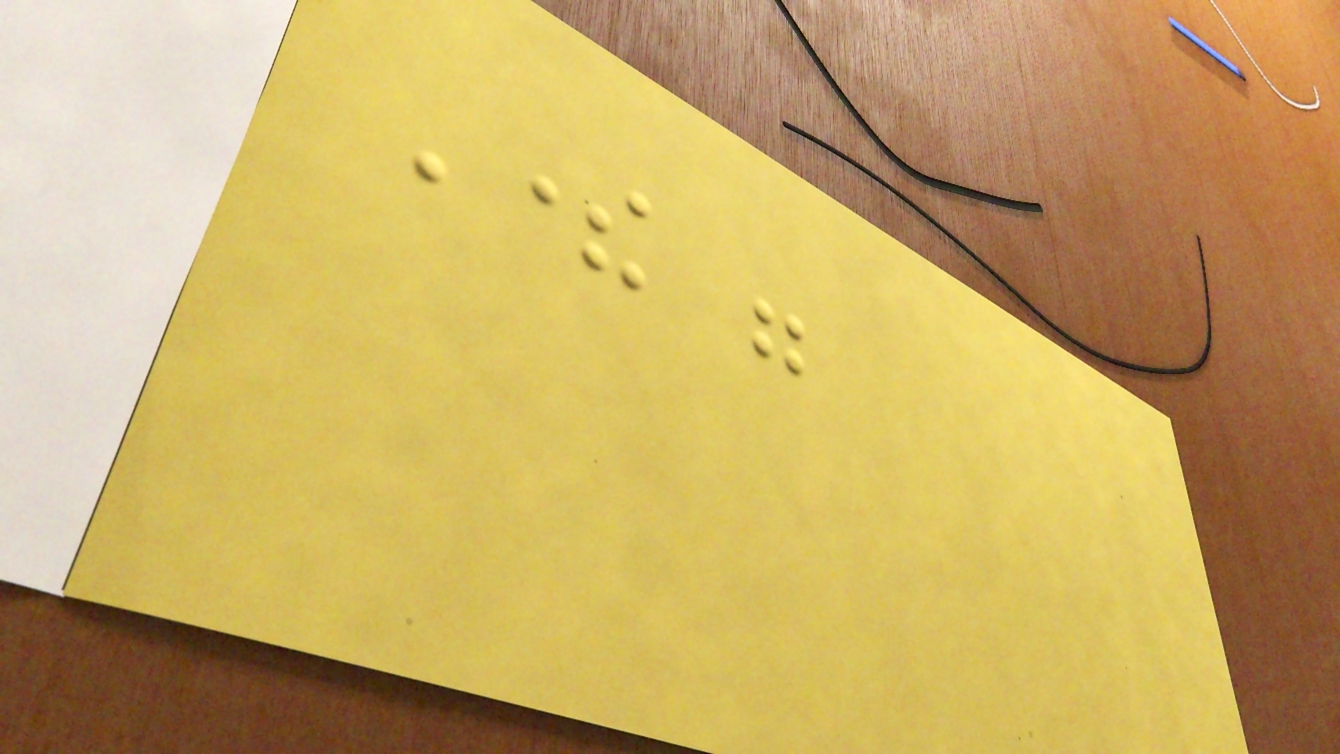There were
